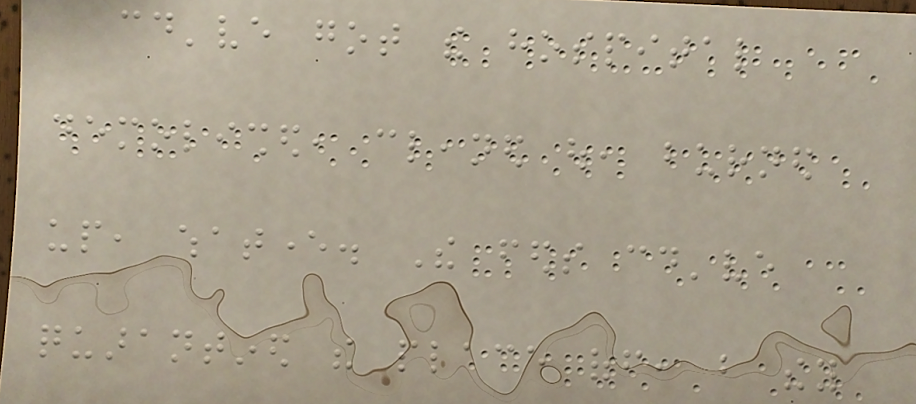could've got the hospital
demolished, cleaned out, burned
up, whatever. The feds could've
quarantined the place off, but they
